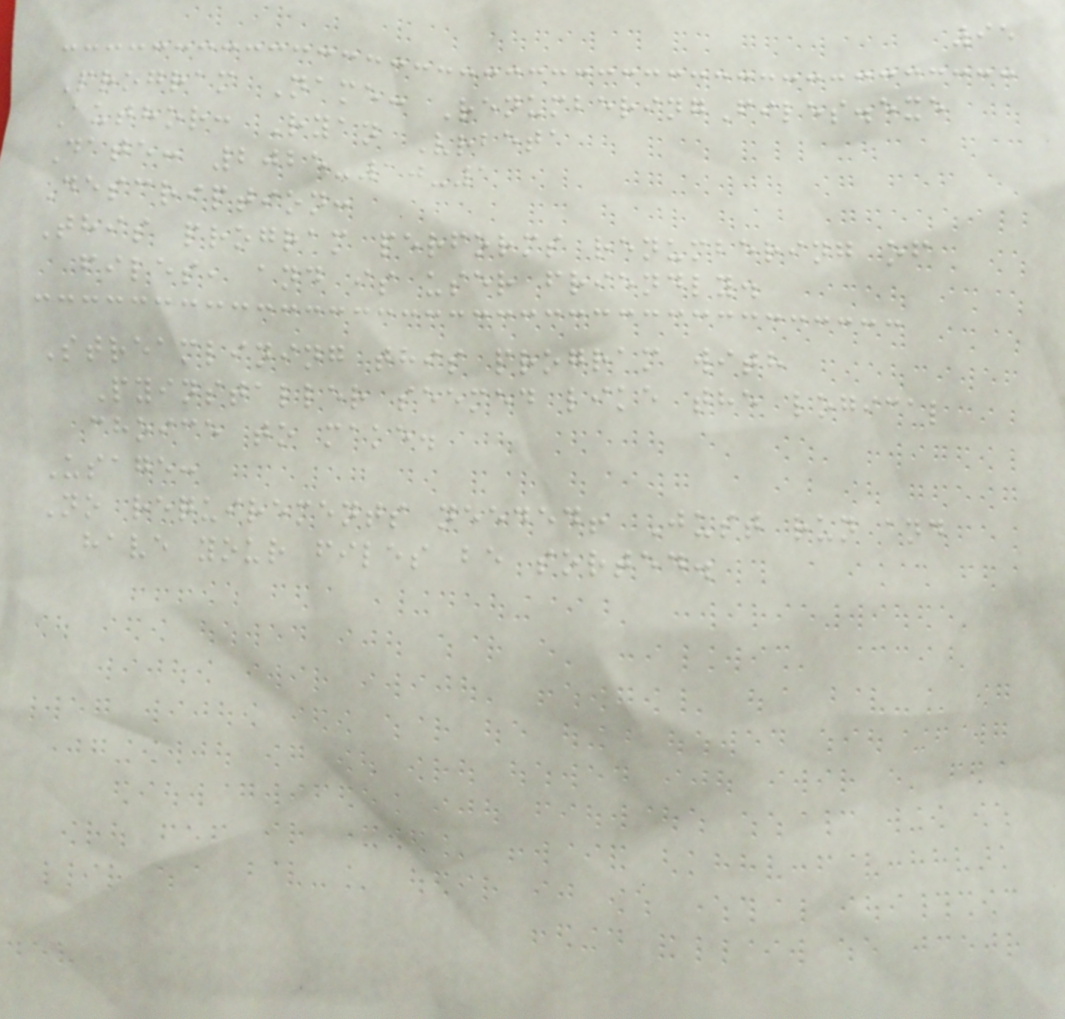95
Program Name: RenumberingFiles.exe
Author: Ryan Vrbeta
Date: 2025-10-1
Description:
This program performs renumbering of
files, and is user friendly.
Streamlining this program with
Pyinstaller seemed like the logical
choice to make.
Usage:
No requirements needed! Just run and
have your files be sorted.
